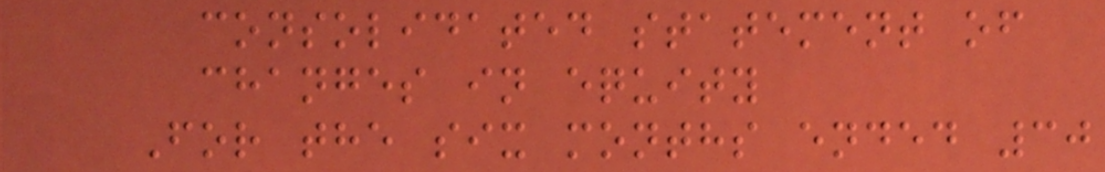consolidated statement of
changes in equity
For the six months ended 30
